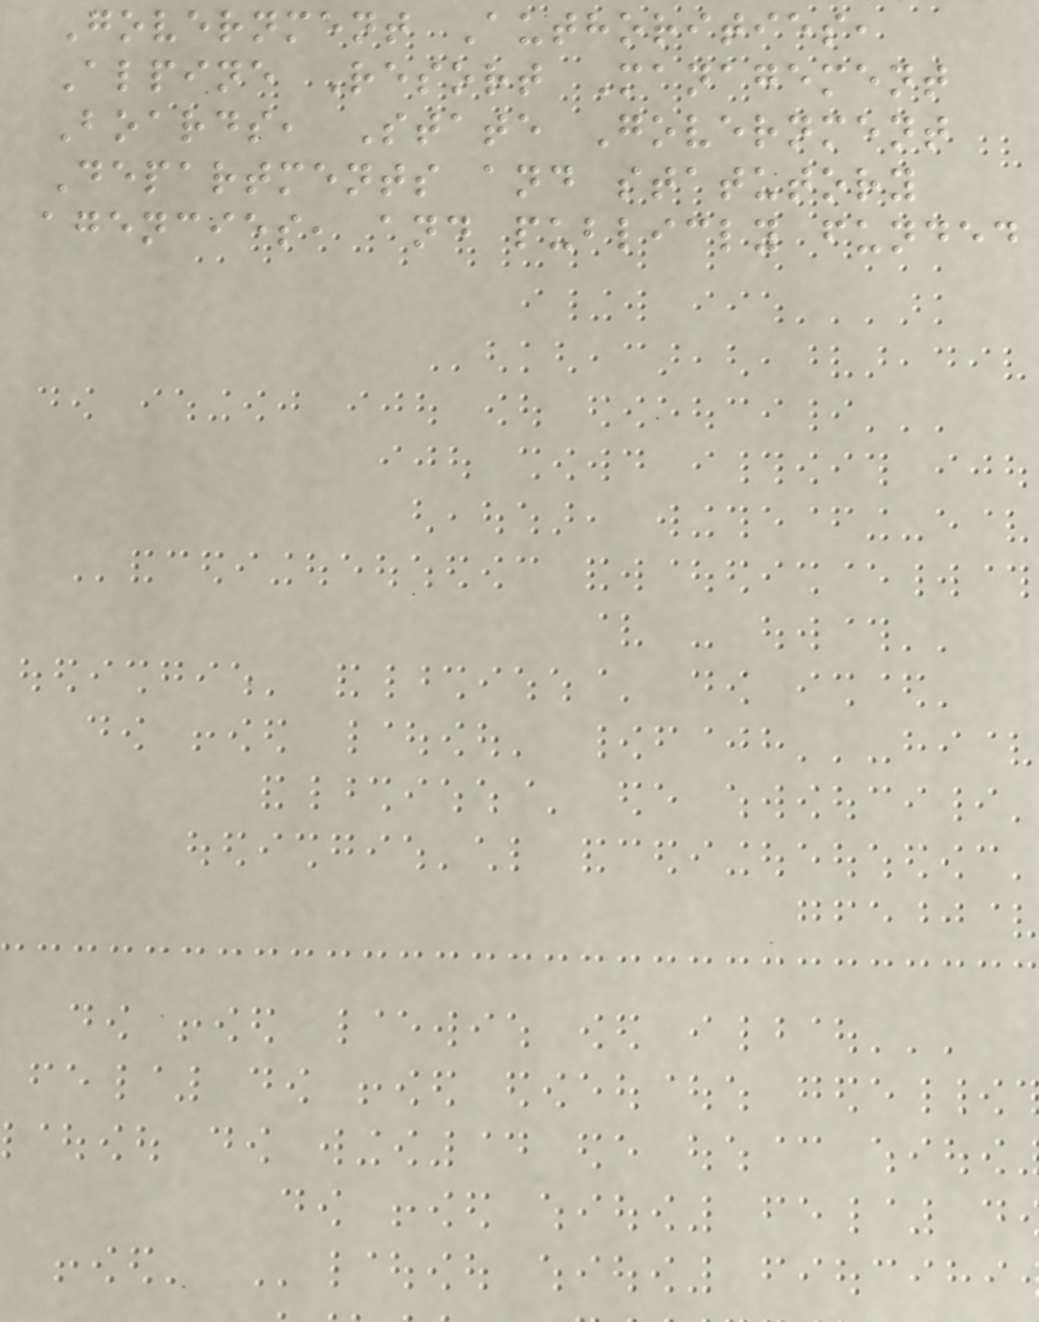Government Authorities,
Alpine Resort Management
Boards, State Government
Departments and statutory
agencies, and publicly funded
